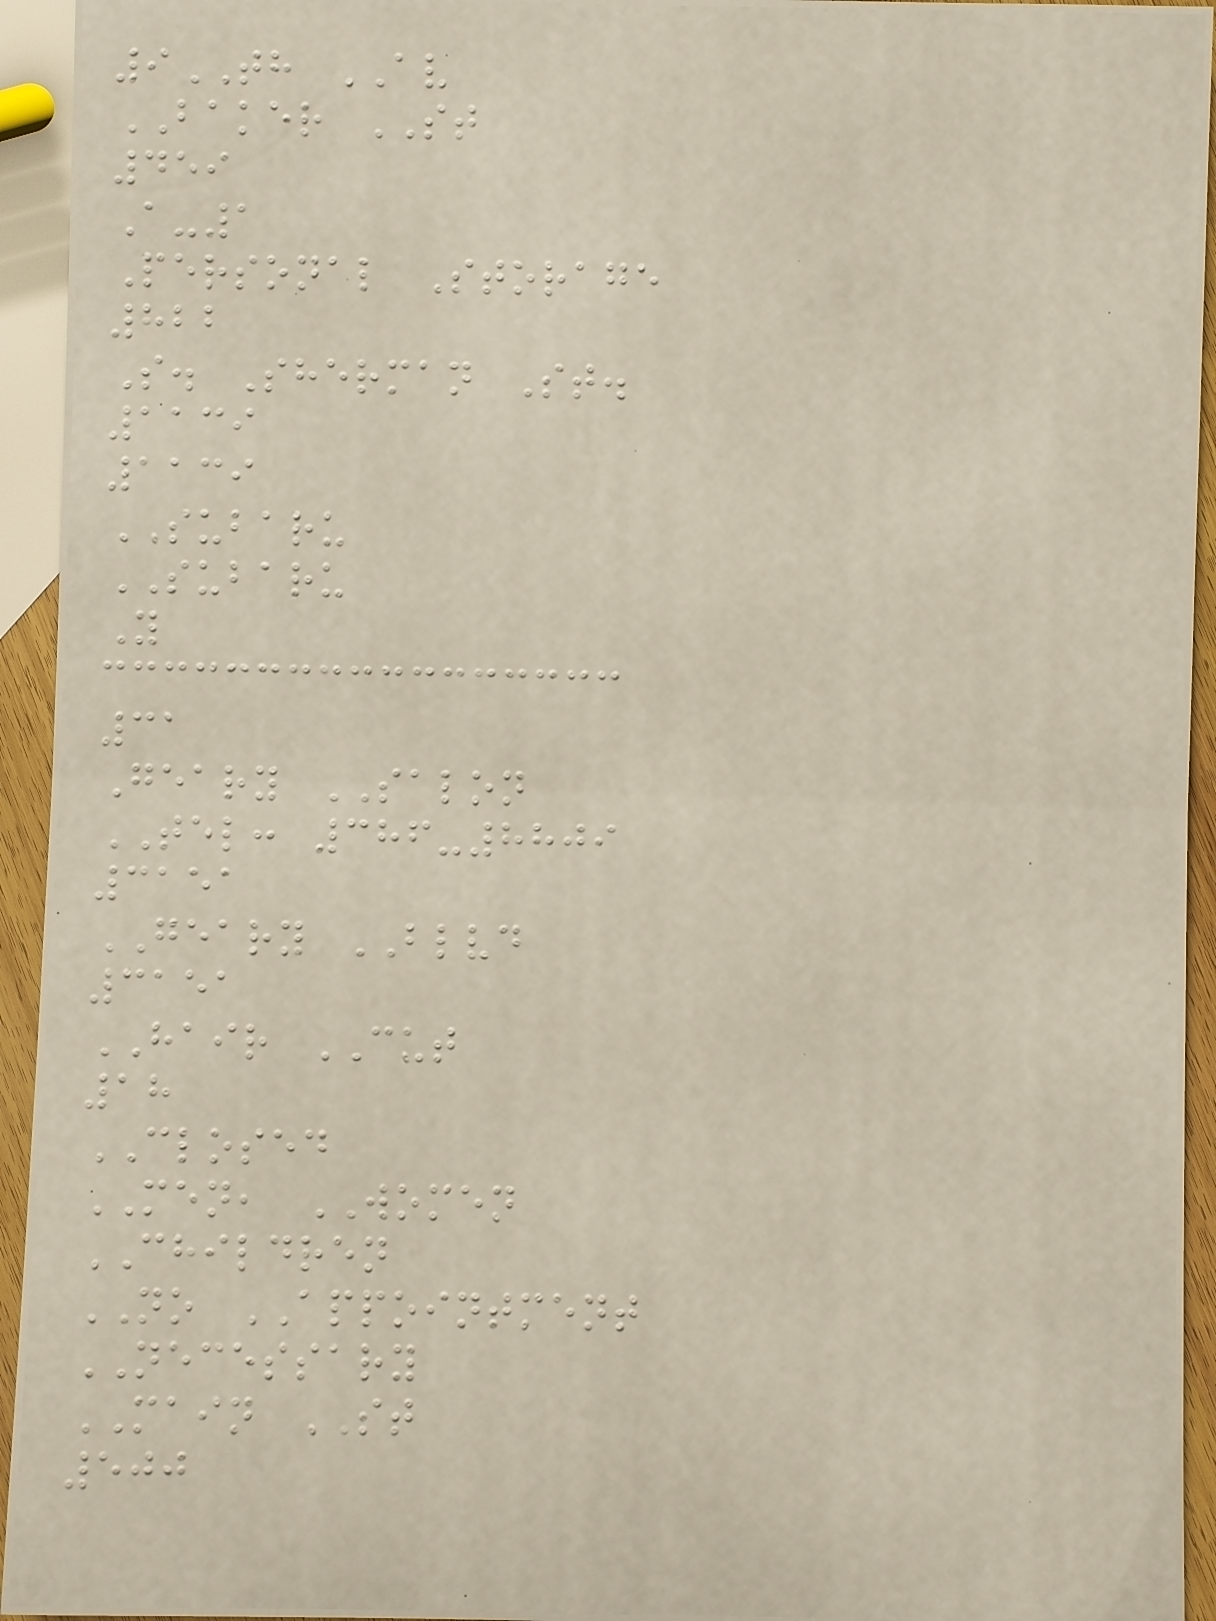9TH AV
BAKER ST
459
A-1
Personal Storage
822
S. Sherman St.
1139
1139
SUBARU
SUBARU
Y
31
Geary SALON
TEL: 386-8809
3151
GEARY BLVD
3151
HAIR CUT
18
CLOSED
MEN, WOMEN
CHILDREN
NO APPOINTMENT
NECESSARY
MAIN ST
500
